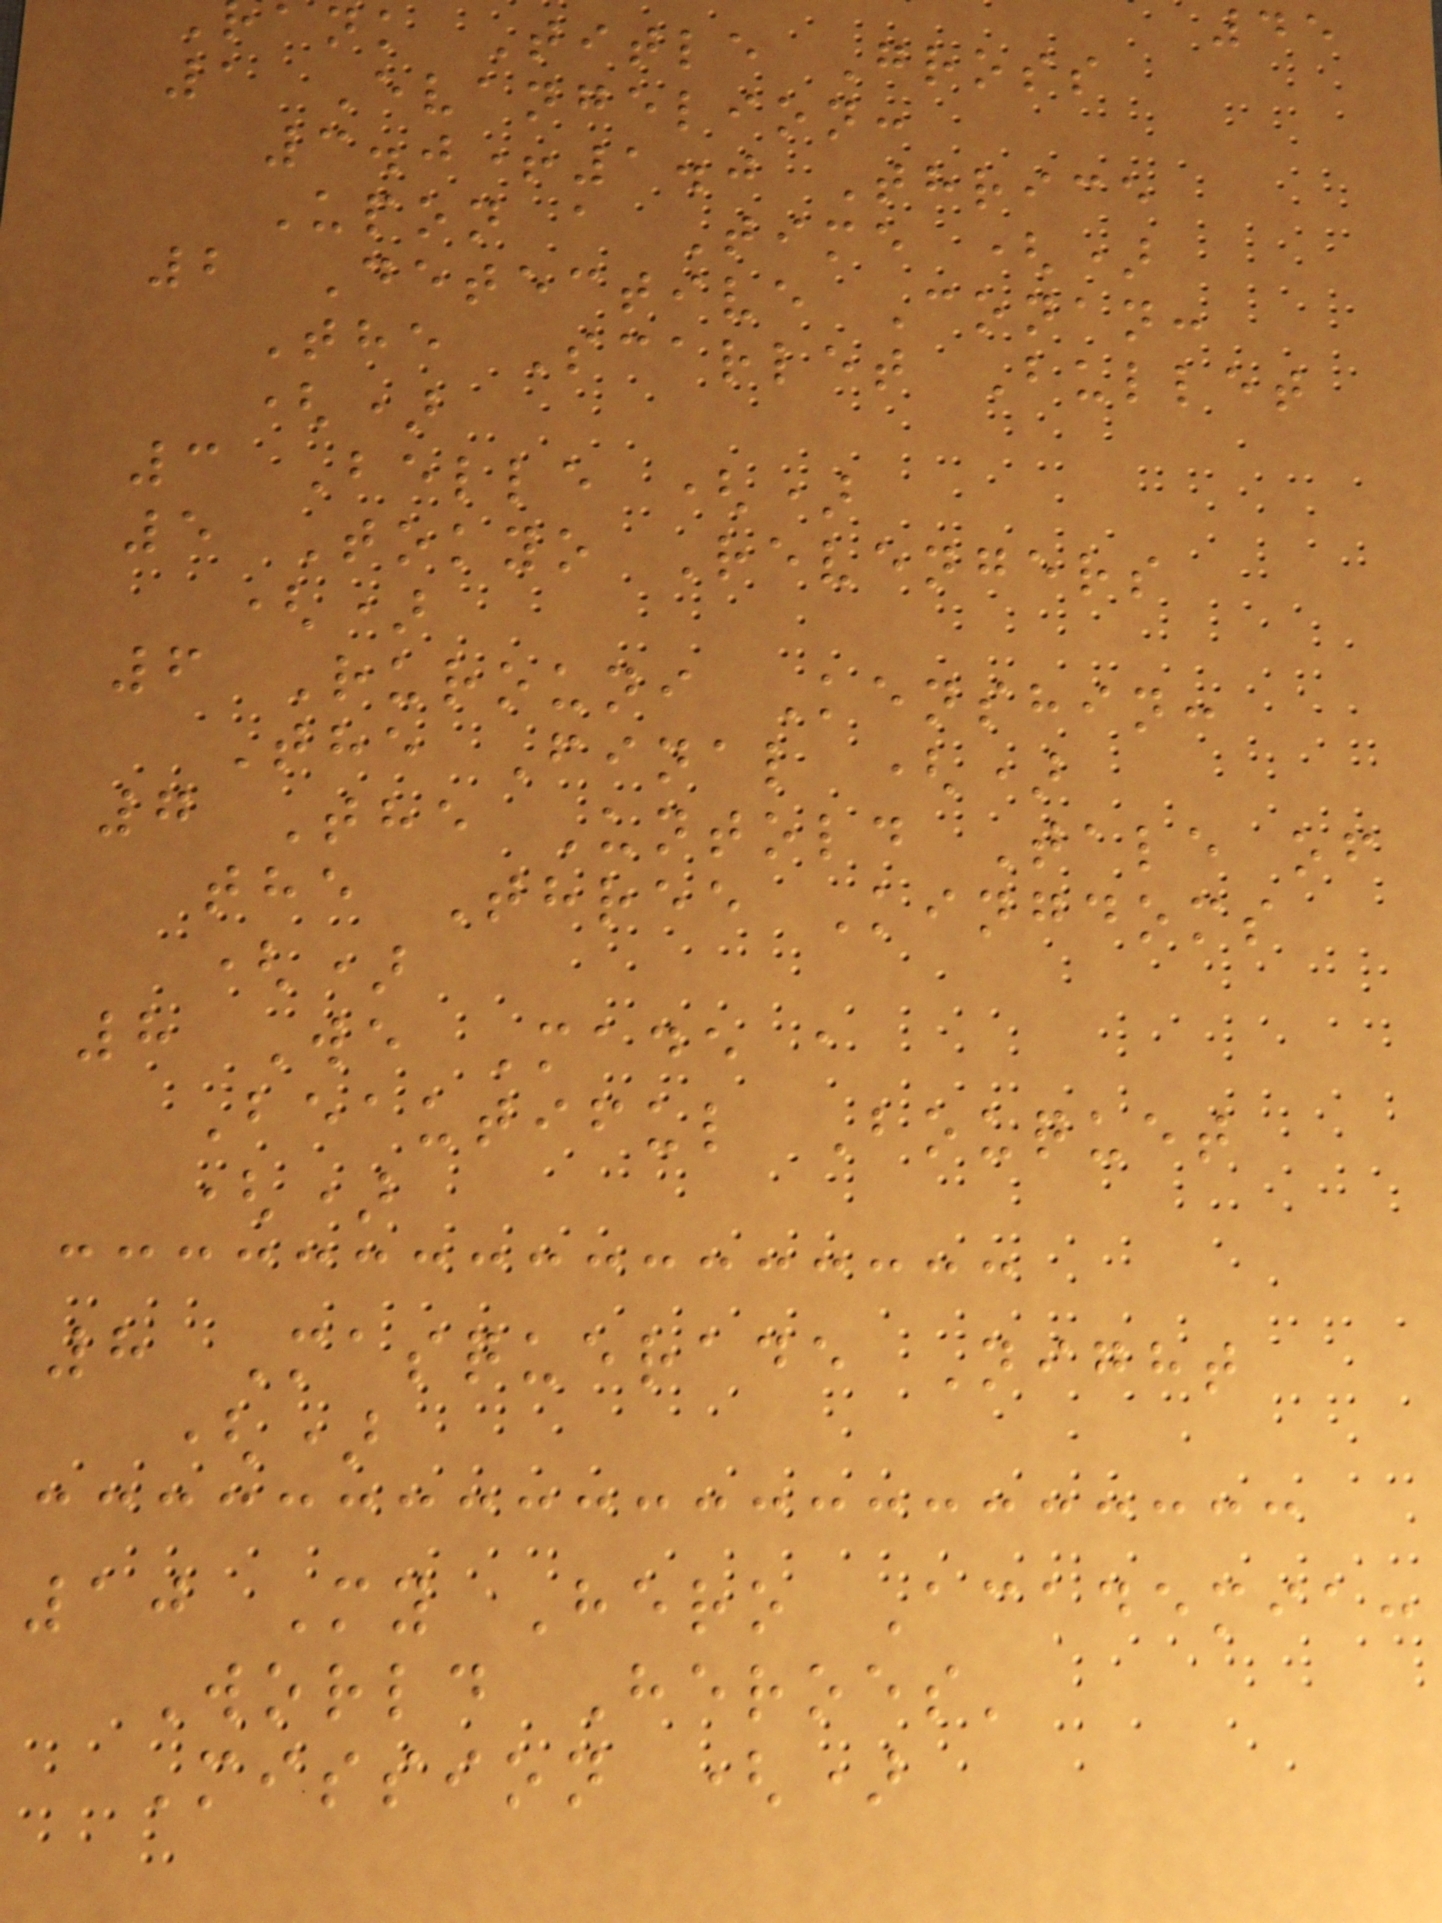45
ank Title Gross
1 Evangelion:
3.0+1.0 Thrice
Upon a Time ()
2 Detective Conan:
The Scarlet Bullet
()
3 Belle ()
5 Tokyo Revengers
()
6 Rurouni Kenshin:
The Final ()
7 The Untold Tale of
the Three Kingdoms
()
8 We Made a
Beautiful Bouquet
()
8 Masquerade Night
()
10 My Hero Academia:
World Heroes'
Mission ()
